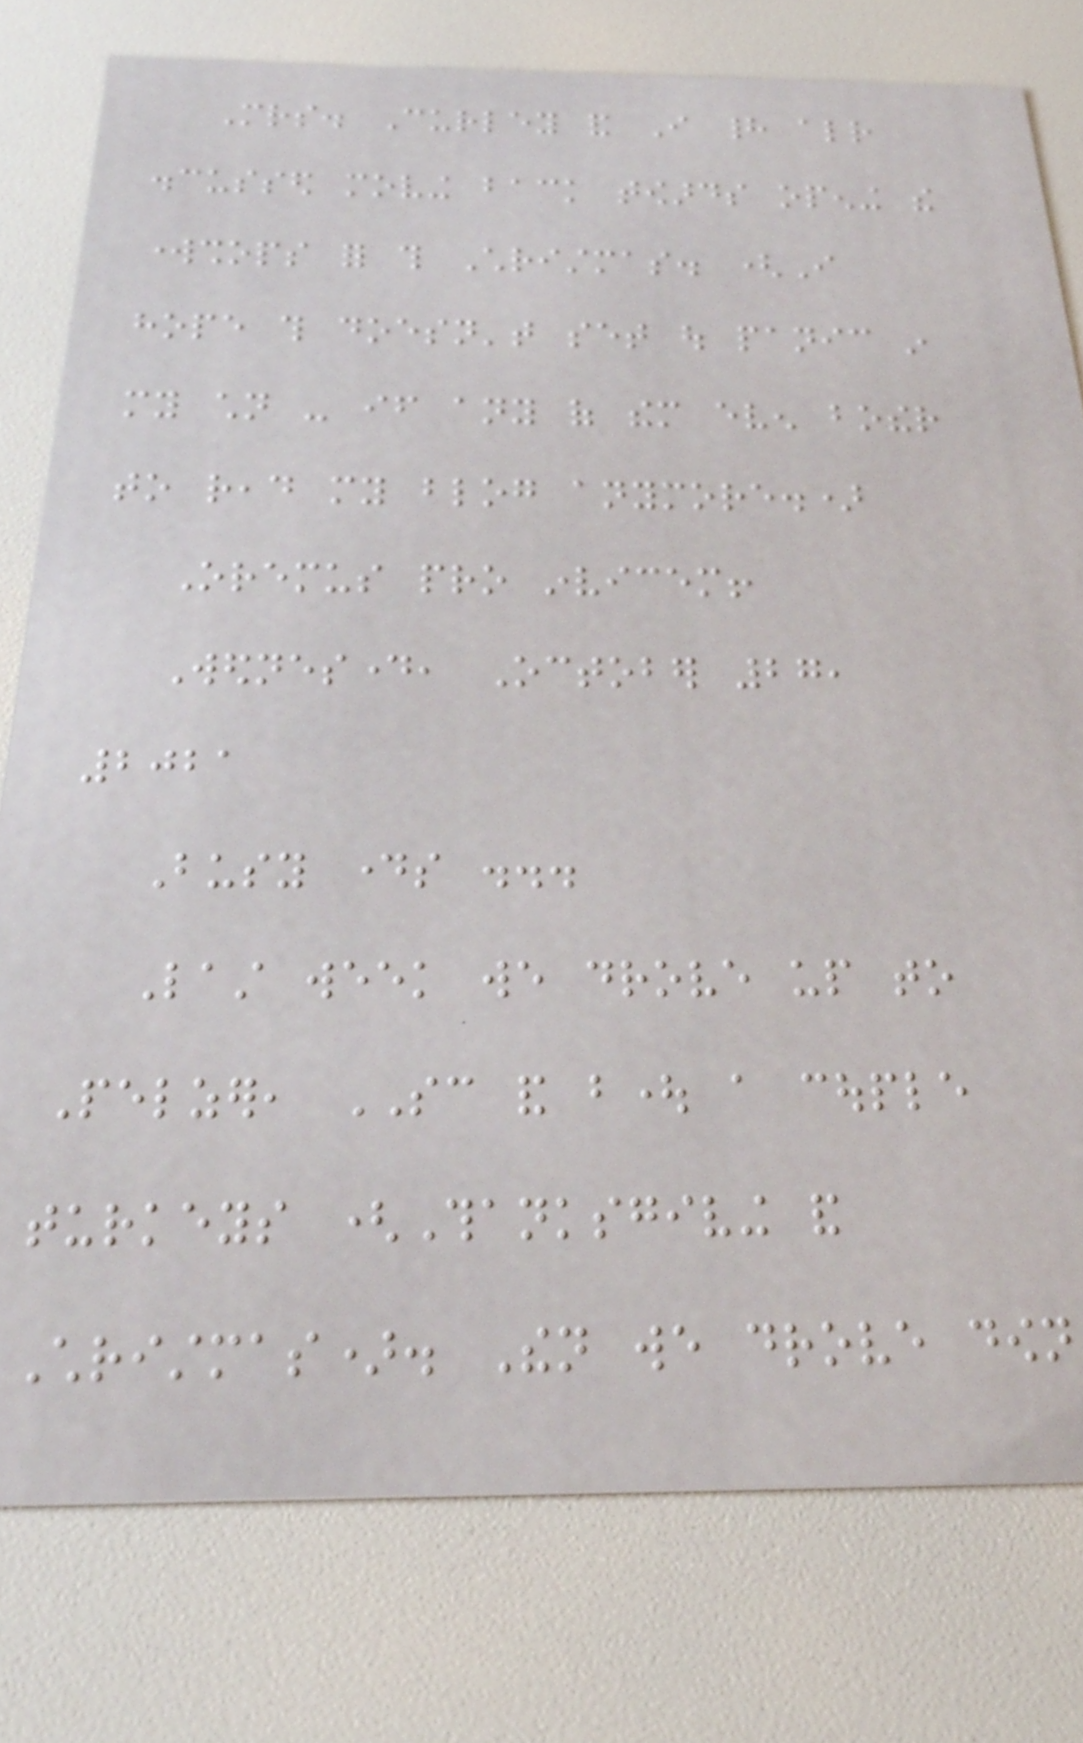Mrs. Curley and I had already
discussed moving back towards opening the
workshops for this Christmas. (I
hope this doesn't set out panic in
my children - if any of them even bother
to read my blog anymore.)
Oremus pro invicem!
Wednesday, October 27,
2021
Busy days ...
Last week we drove up to
Pelzer, SC and bought a couple
turkeys (Thanksgiving and
Christmas). Then we drove down
